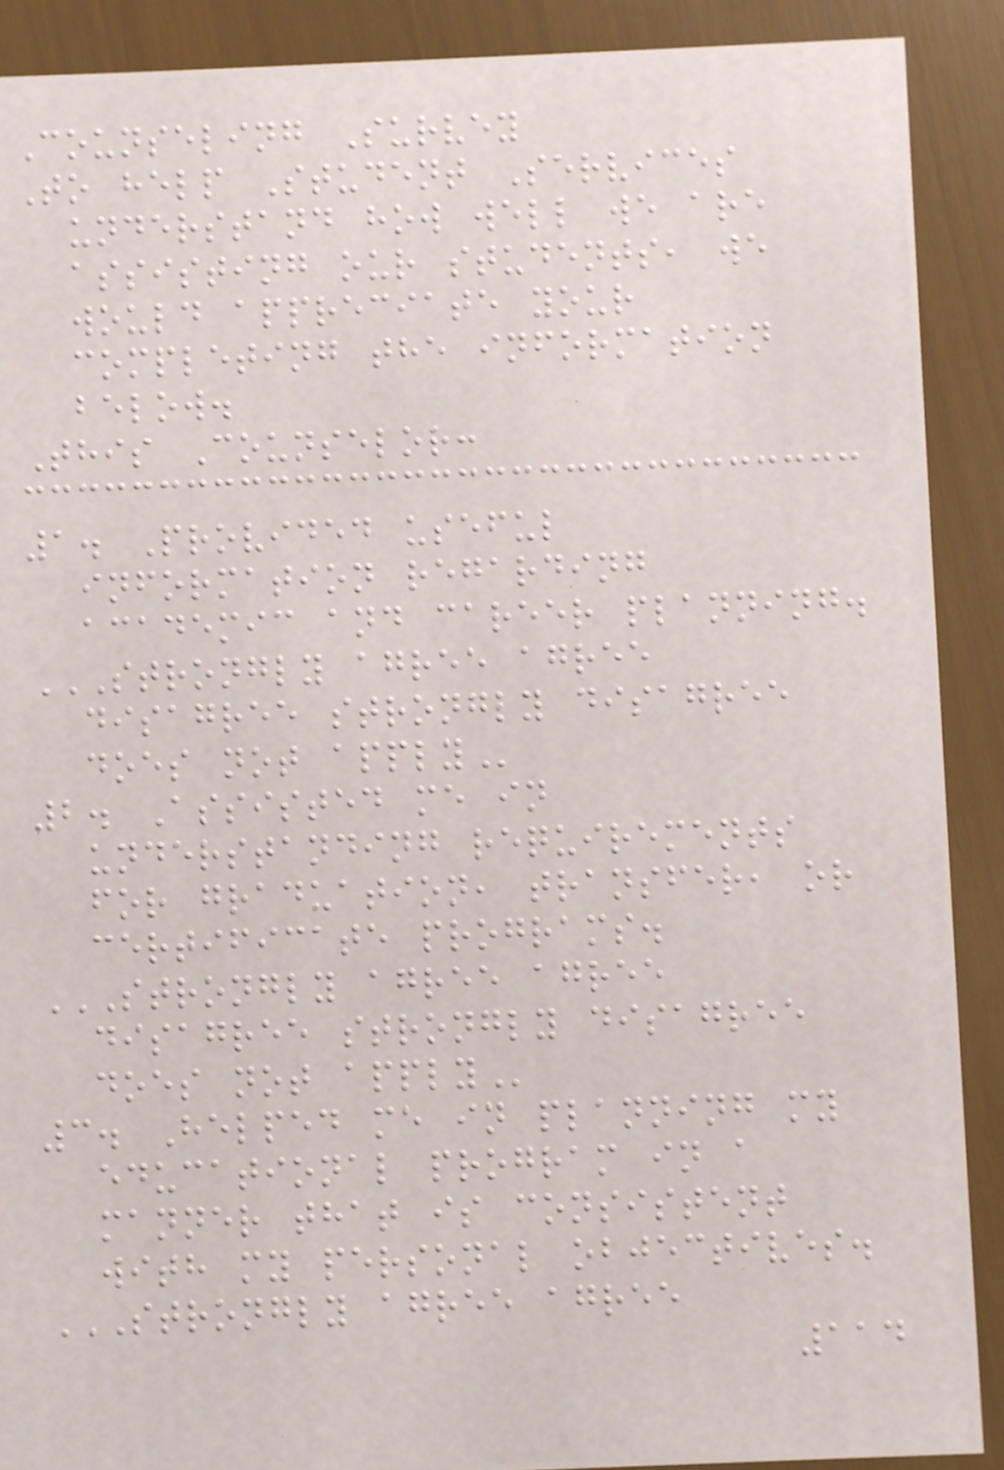Counseling Survey
To help Student Services
understand how well we are
assisting our students, we
would appreciate your
completing the information
below.
This Counselor:
1. Provided useful
information regarding
academic and career planning.
STRONGLY AGREE AGREE
DISAGREE STRONGLY DISAGREE
DOES NOT APPLY
2. Assisted me in
understanding requirements
for graduation, transfer, or
certificate programs.
STRONGLY AGREE AGREE
DISAGREE STRONGLY DISAGREE
DOES NOT APPLY
3. Helped me in planning my
educational program in a
manner that is consistent
with my personal objectives.
STRONGLY AGREE AGREE
114
